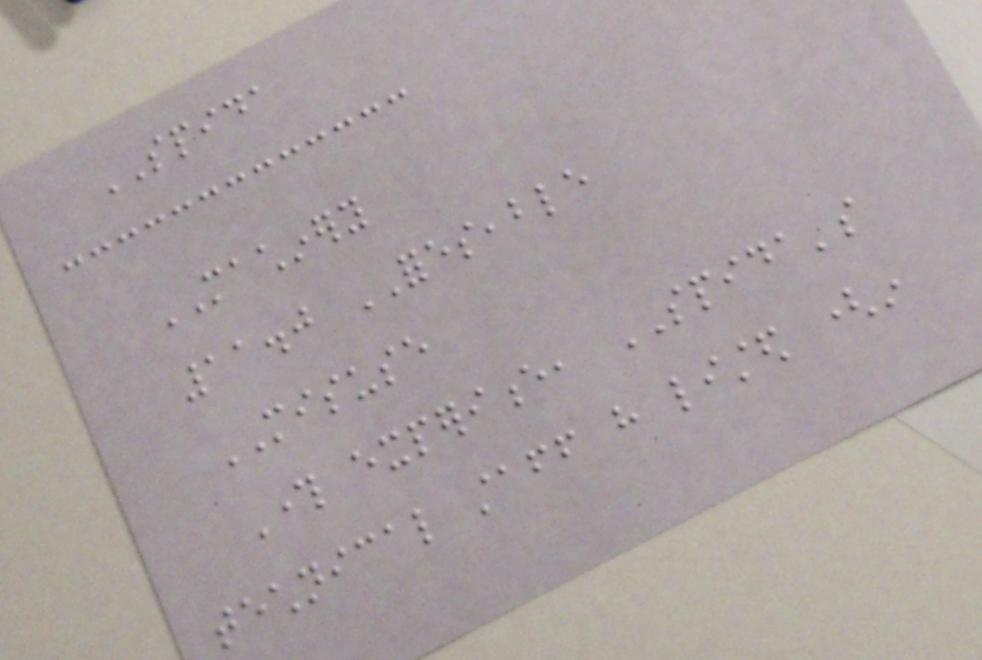SPIDA
MACHINERY
11.0 FORESEABLE
MISUSE
Through experience, SPIDA's
technical staff have listed (in
